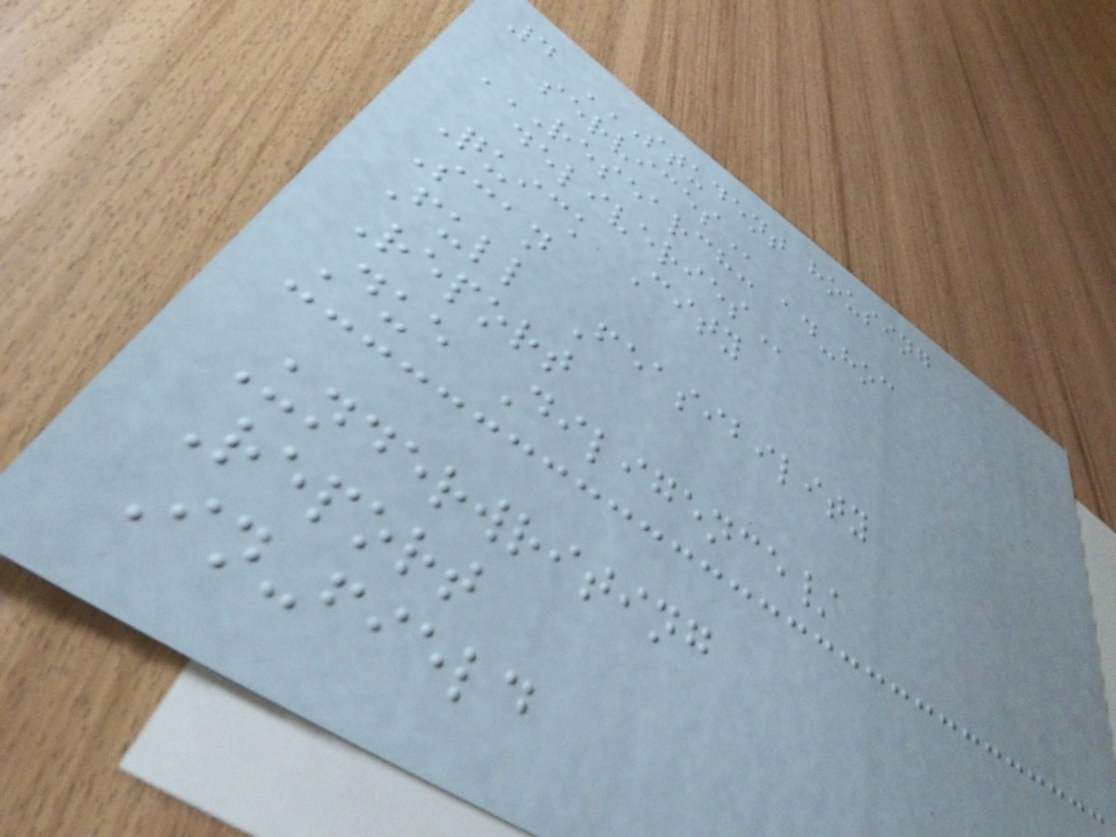4 STUDENT HOUSING
SERVICES
RESEARCH: AD-HOC
DELIVERIES
Quick City
Scan
Full Feasibility
Report
Due Diligence/
Underwriting
Report
In-field
